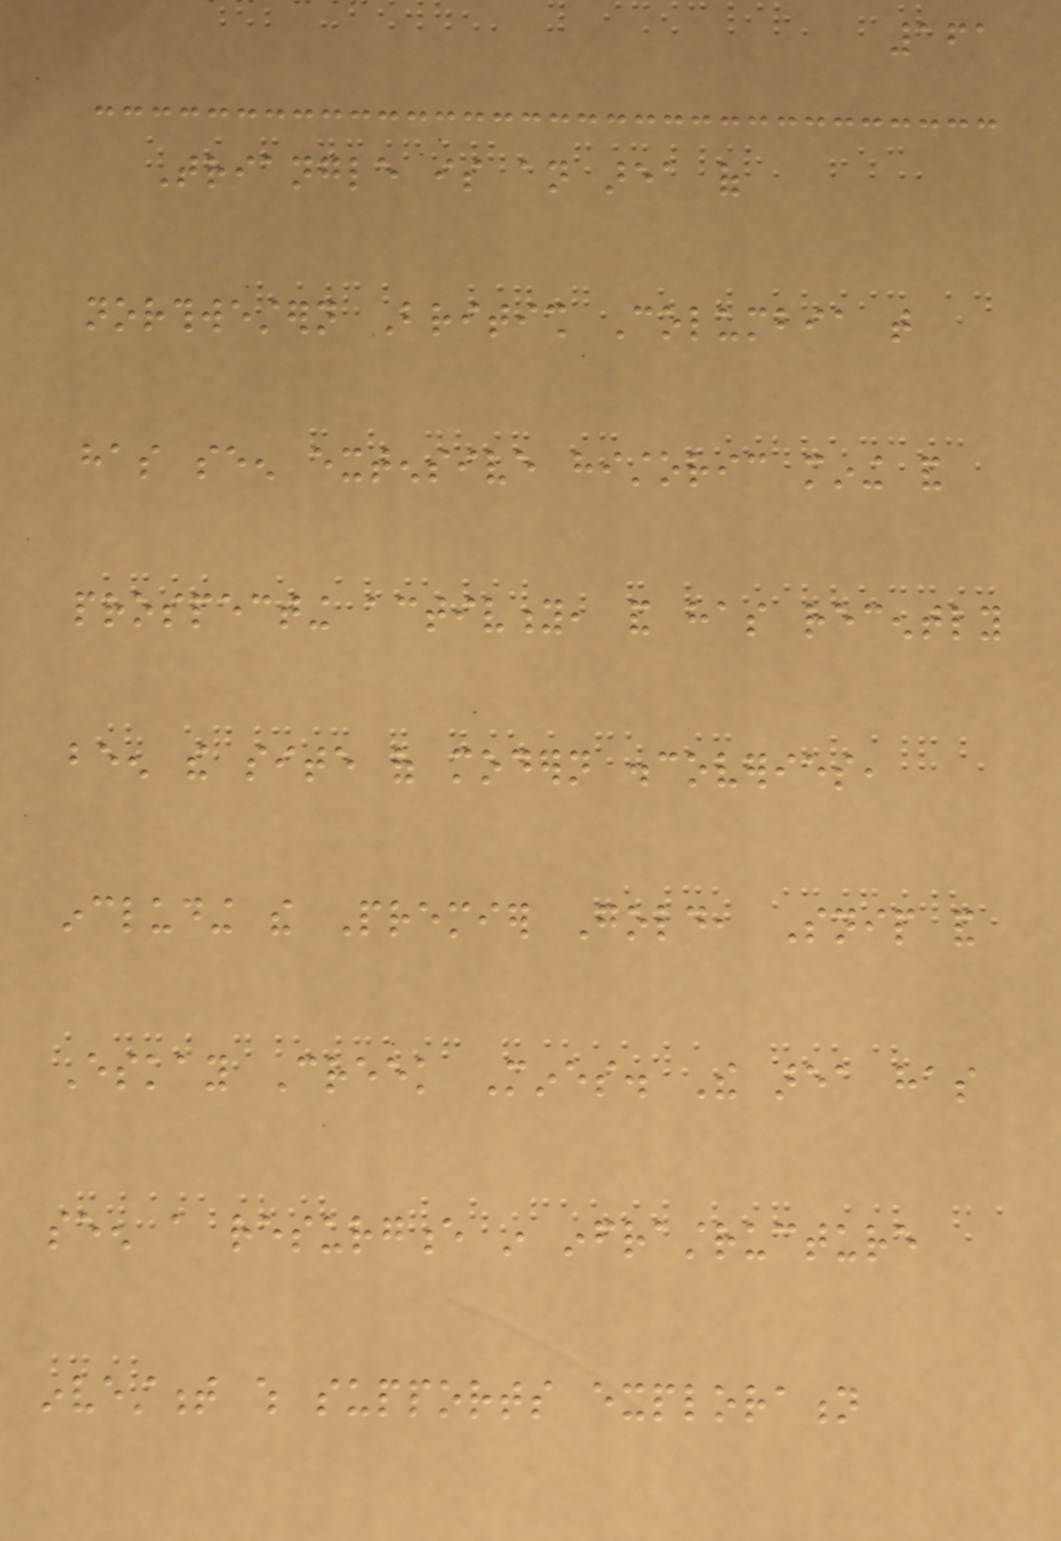161
Triangle is an area of
northwestern British Columbia that
has seen extensive historic mining and
prospecting activity, and has recently
been the site of modern discoveries,
including the Premier Gold, Snip and
Eskay Creek Mines. The area has
seen a resurgence in infrastructure
investment which supports exploration
